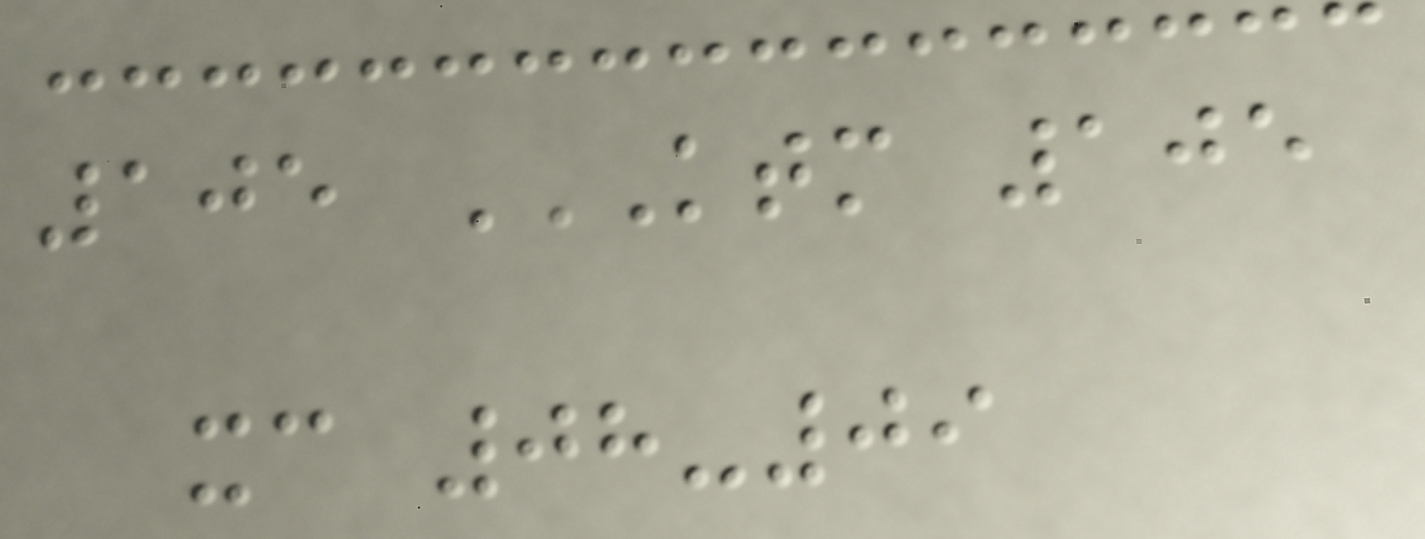105 KTM 105
XC 08-09
